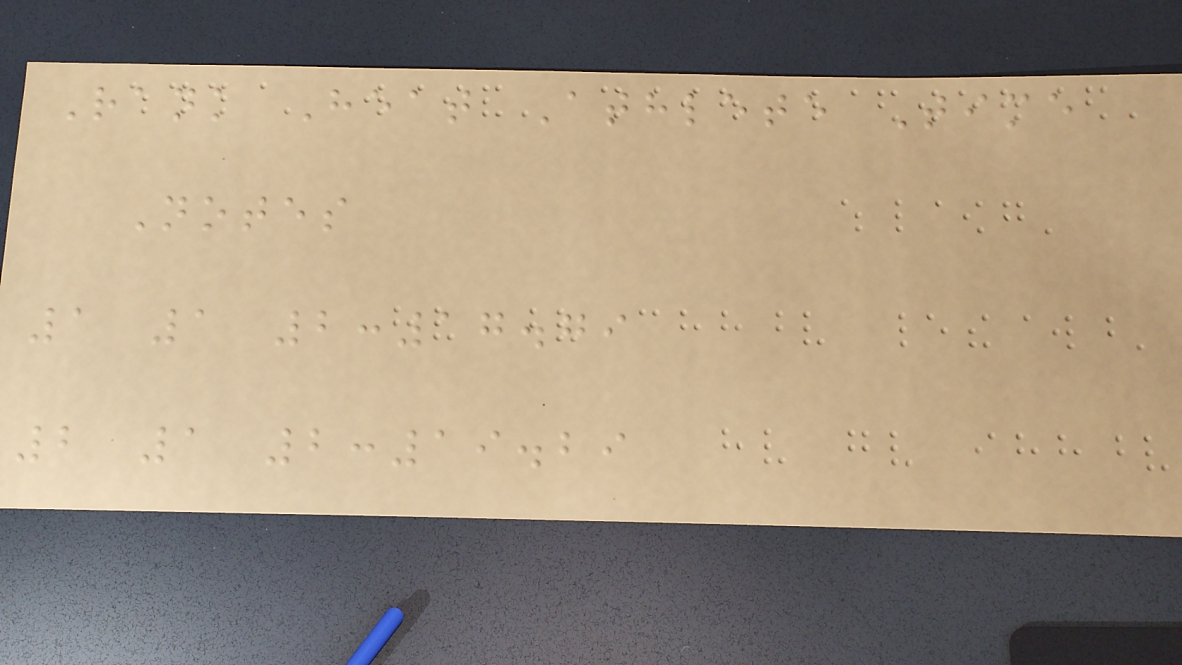Rank Heat Athlete Time
Notes
1 1 2:17.79
2 1 2:19.29
